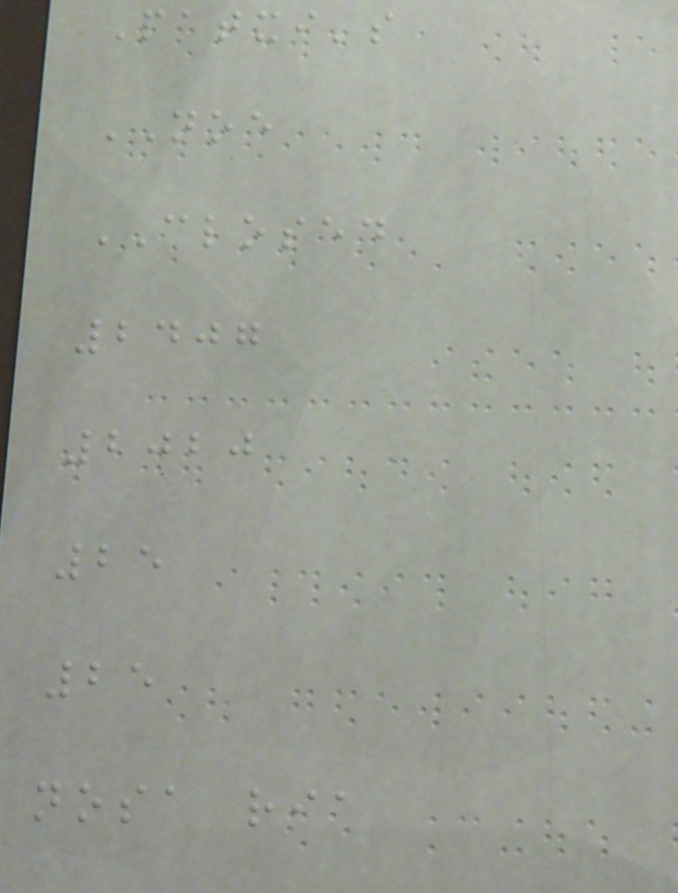Patxi's
NOE
CLOSED
2407
2020
25
25
nosa ria
